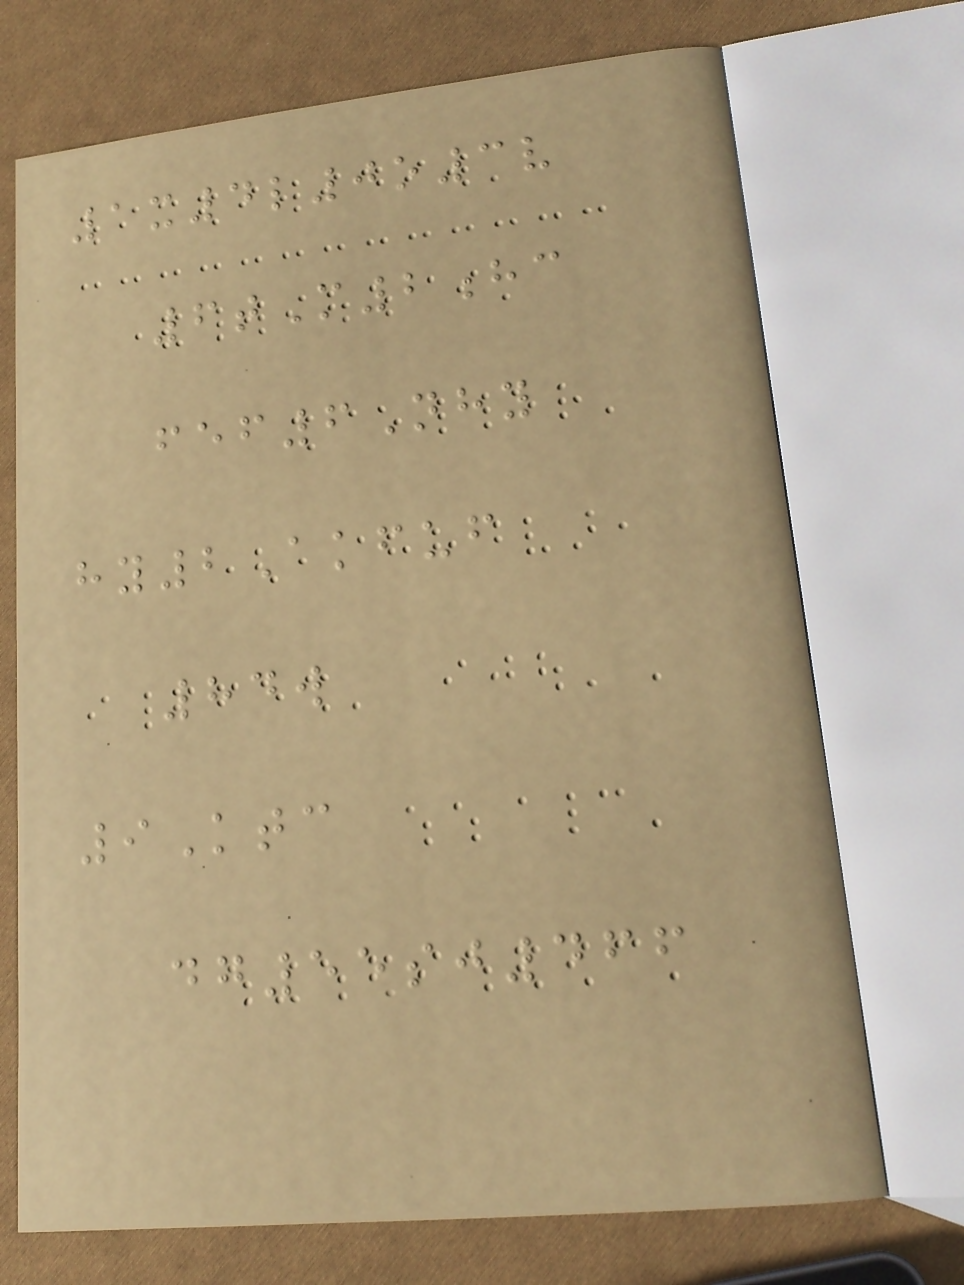1x4l0o3v
6tM2hc
fef6Nhy
hy2Akfuf
84w
9Ktc
dg55sj466
